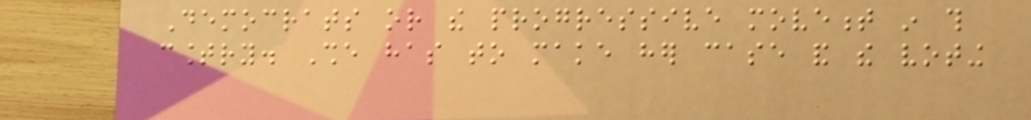Democrats or the progressive movement in this
country. She has to make her case and the voting
